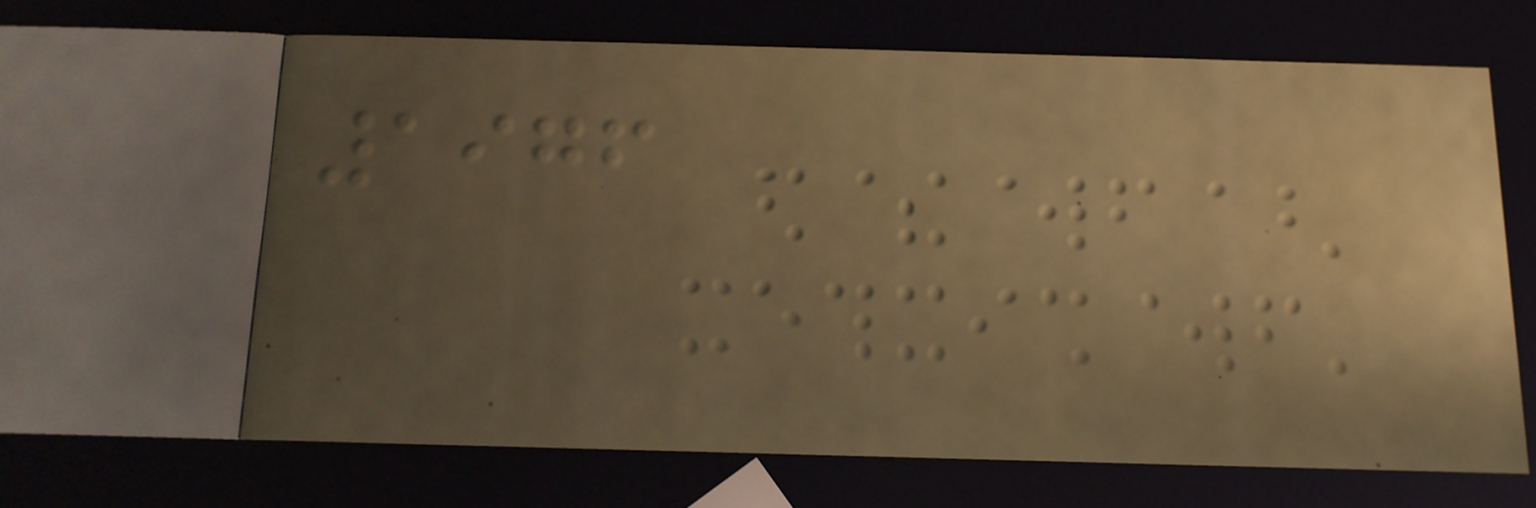1976
